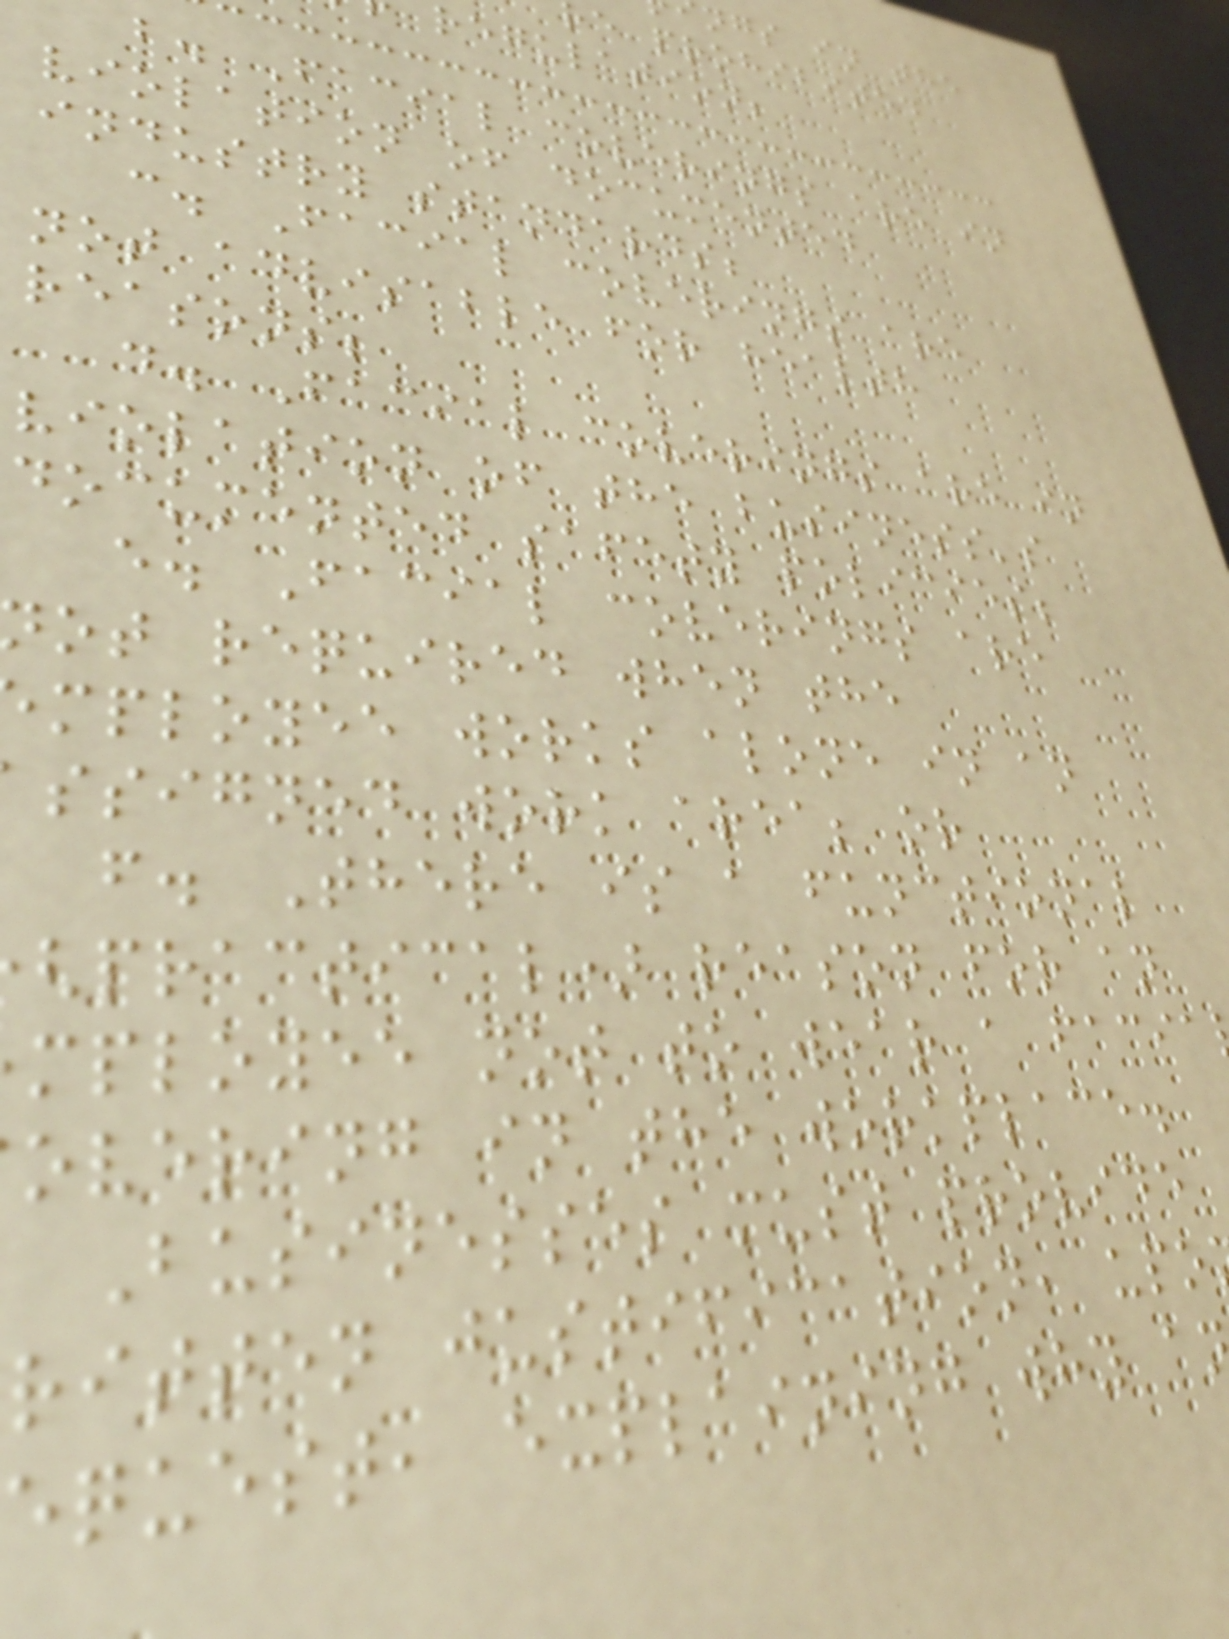ngs in the
e prohibited
regulation;
b. Facial coverings are in
violation of documented
industry standards;
c. Facial coverings are
not advisable for health
reasons;
d. Facial coverings are in
violation of the business's
documented safety policies;
e. Facial coverings are
not required when the
mployee works alone in an
ssigned work area; or
f. There is a functional
practical) reason for an
mployee not to wear a facia
overing in the workplace.
Businesses must provide
ritten justification, upo
equest, explaining why a
